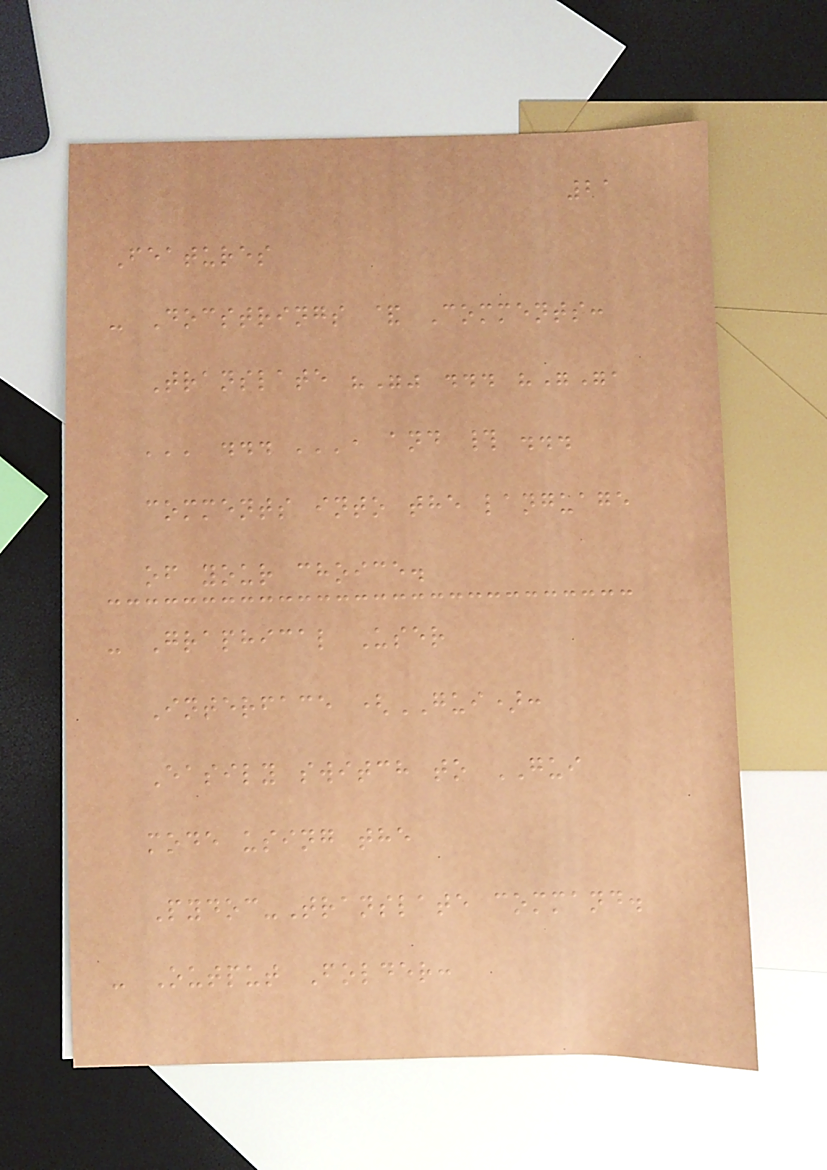21
Features
- Docstrings & Comments:
Translate """ ... """,
''' ... ''', and # ...
comments into the language
of your choice.
- Graphical User
Interface (GUI):
Easily switch to GUI
mode using the
Pydoc-Translate command.
- Output Folder:
